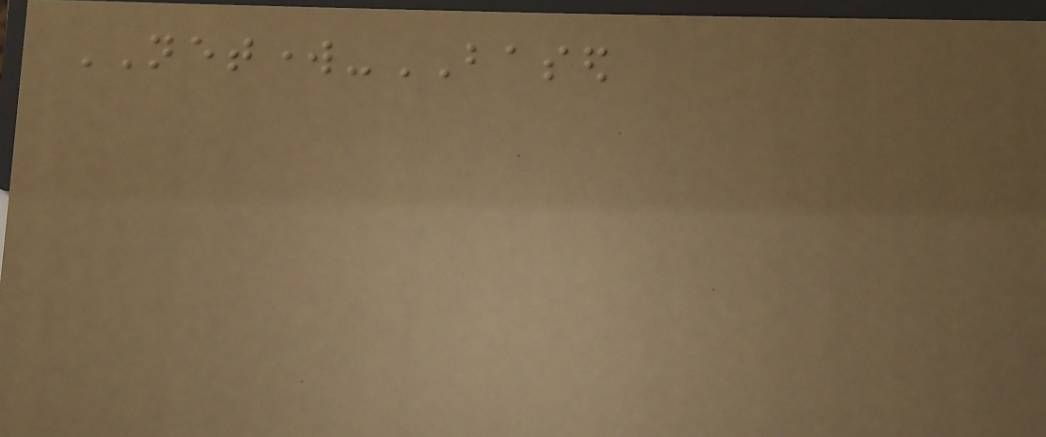NETWORK-BASED
